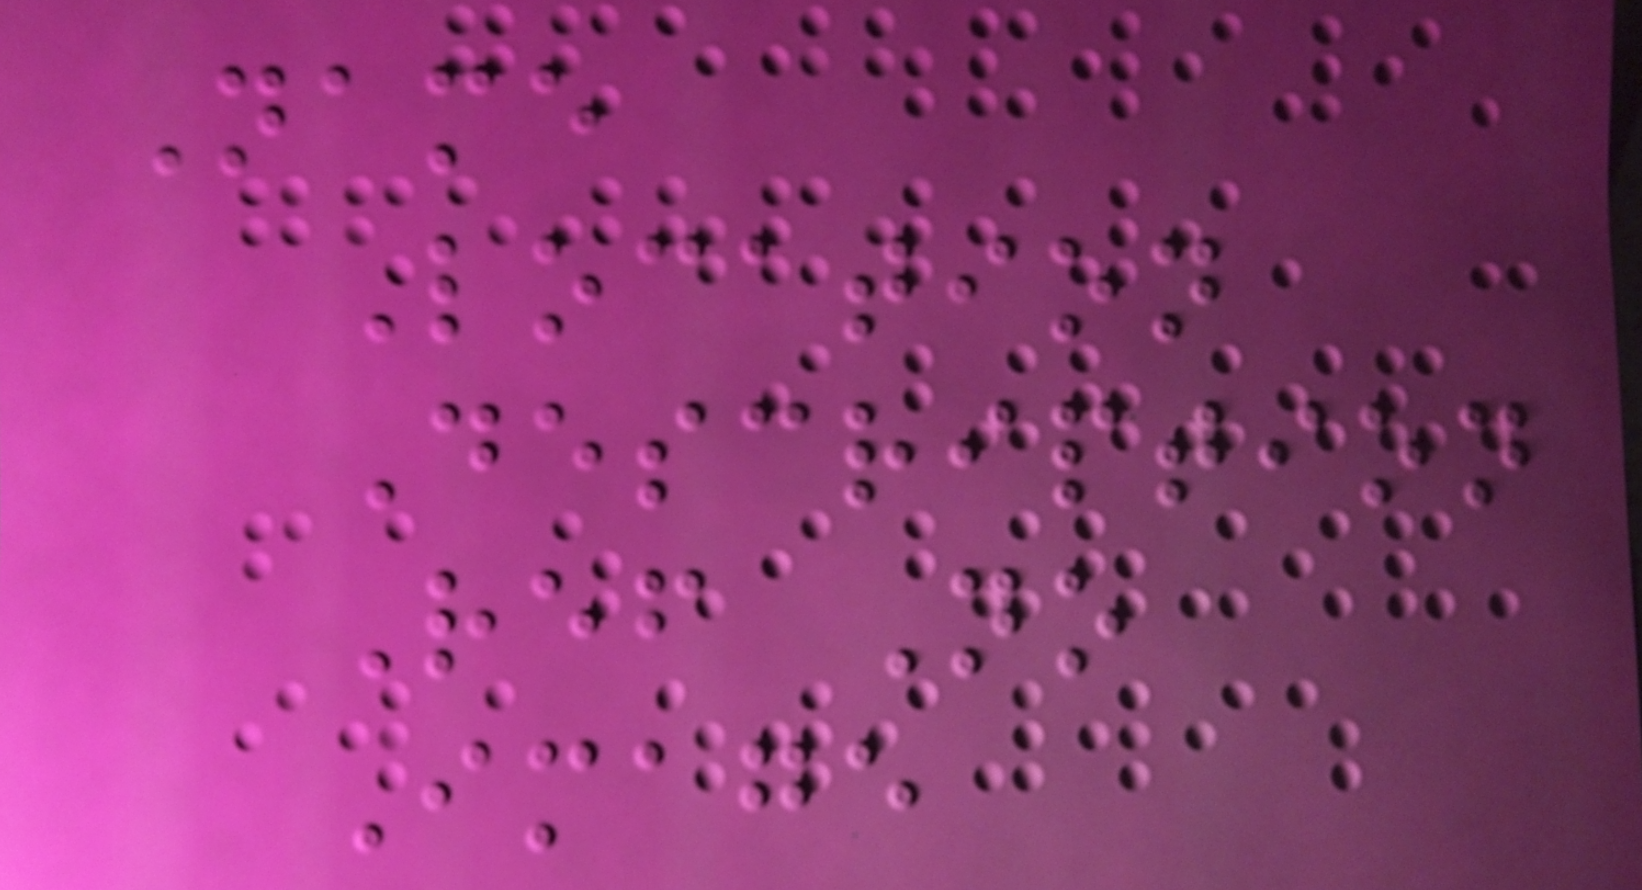Name
Location
Description
Ref No
Image
